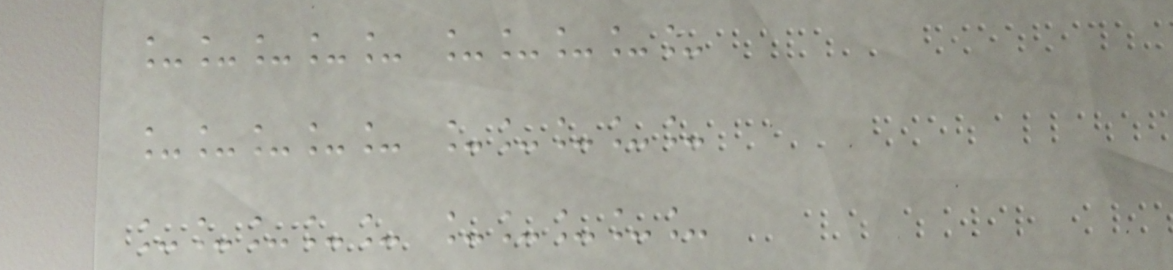_____ _____
_____ _____
_____ _____
